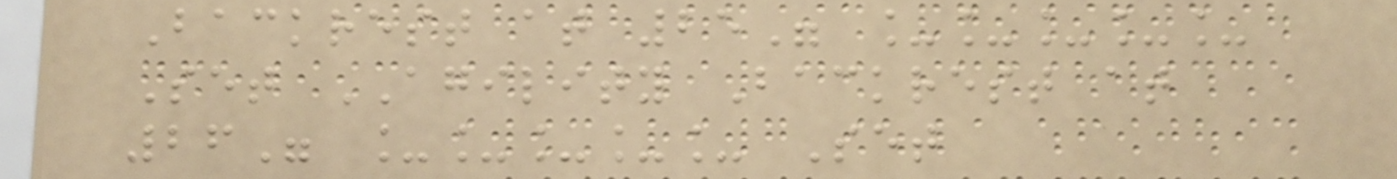Backrest at 25" _____
Set AGILITY Backrest at
26" _____ Set
